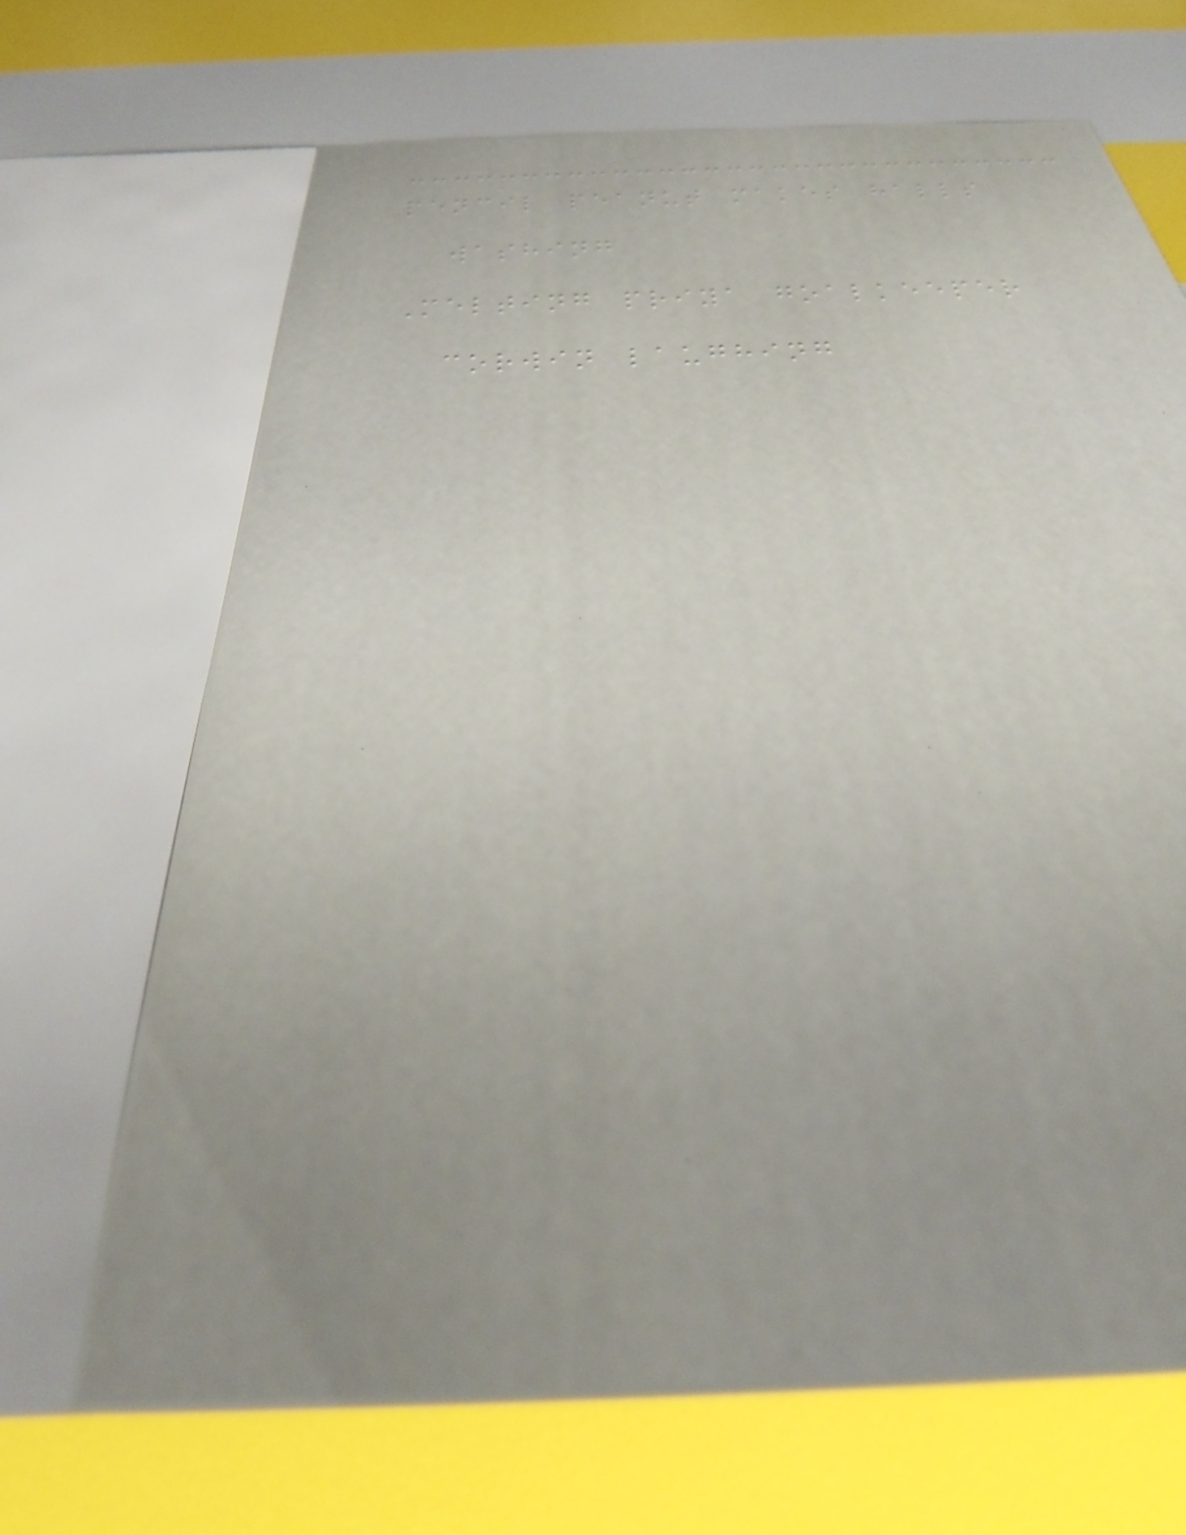pencil peanut makes halls
washing
Melting priya goalkeeper
corwin laughing
